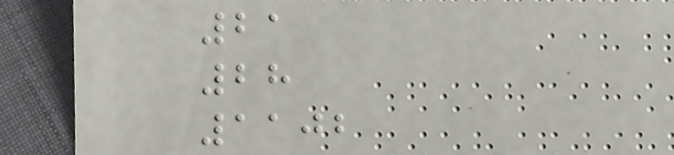21
28
1102
